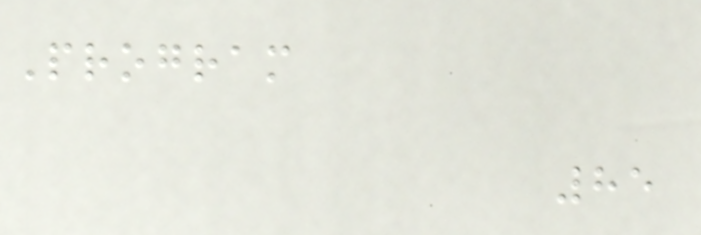Program
85
